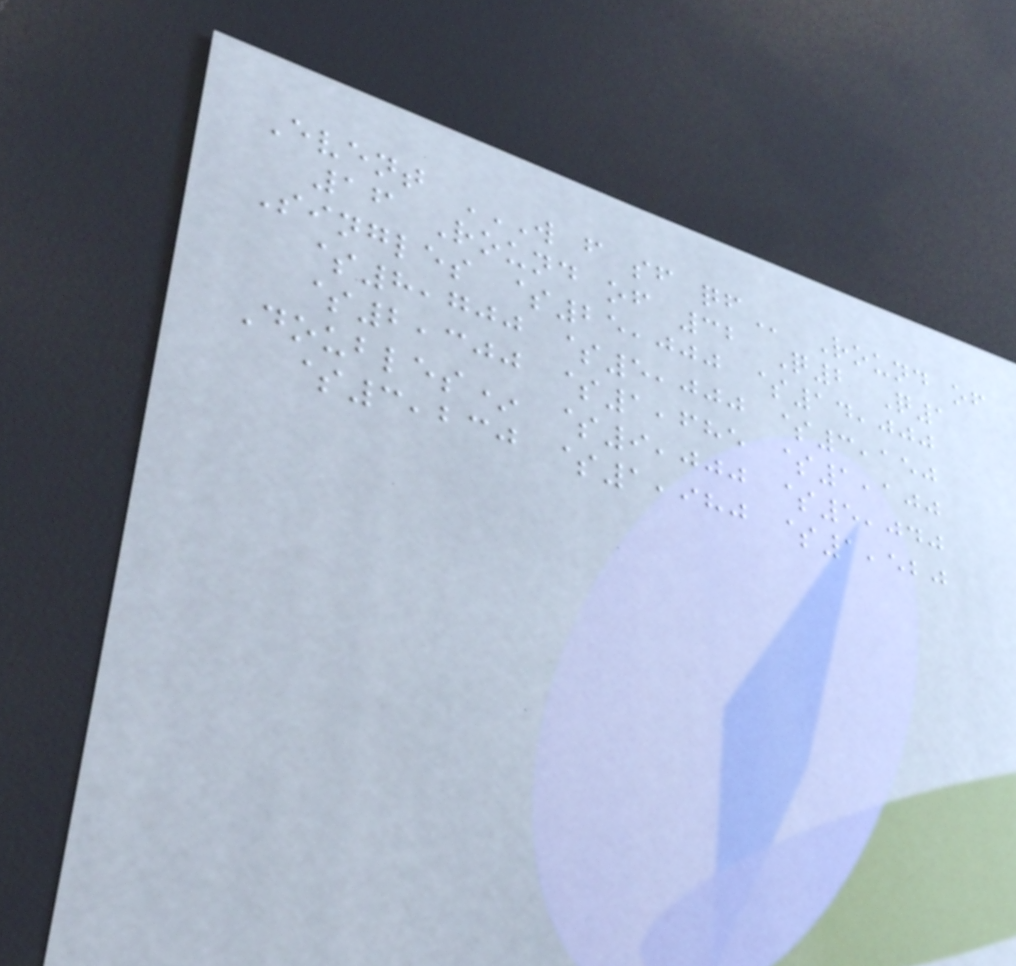Event W F SF QF Round of
16 Round of 32 Q2 Q1
Singles $25,000 $14,000
$8,700 $5,000 $3,150
$2,300 $1,685 $1,100
Doubles* $9,000 $5,040
$3,230 $1,980 $1,520
